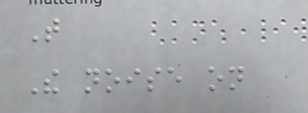That
The noise on
